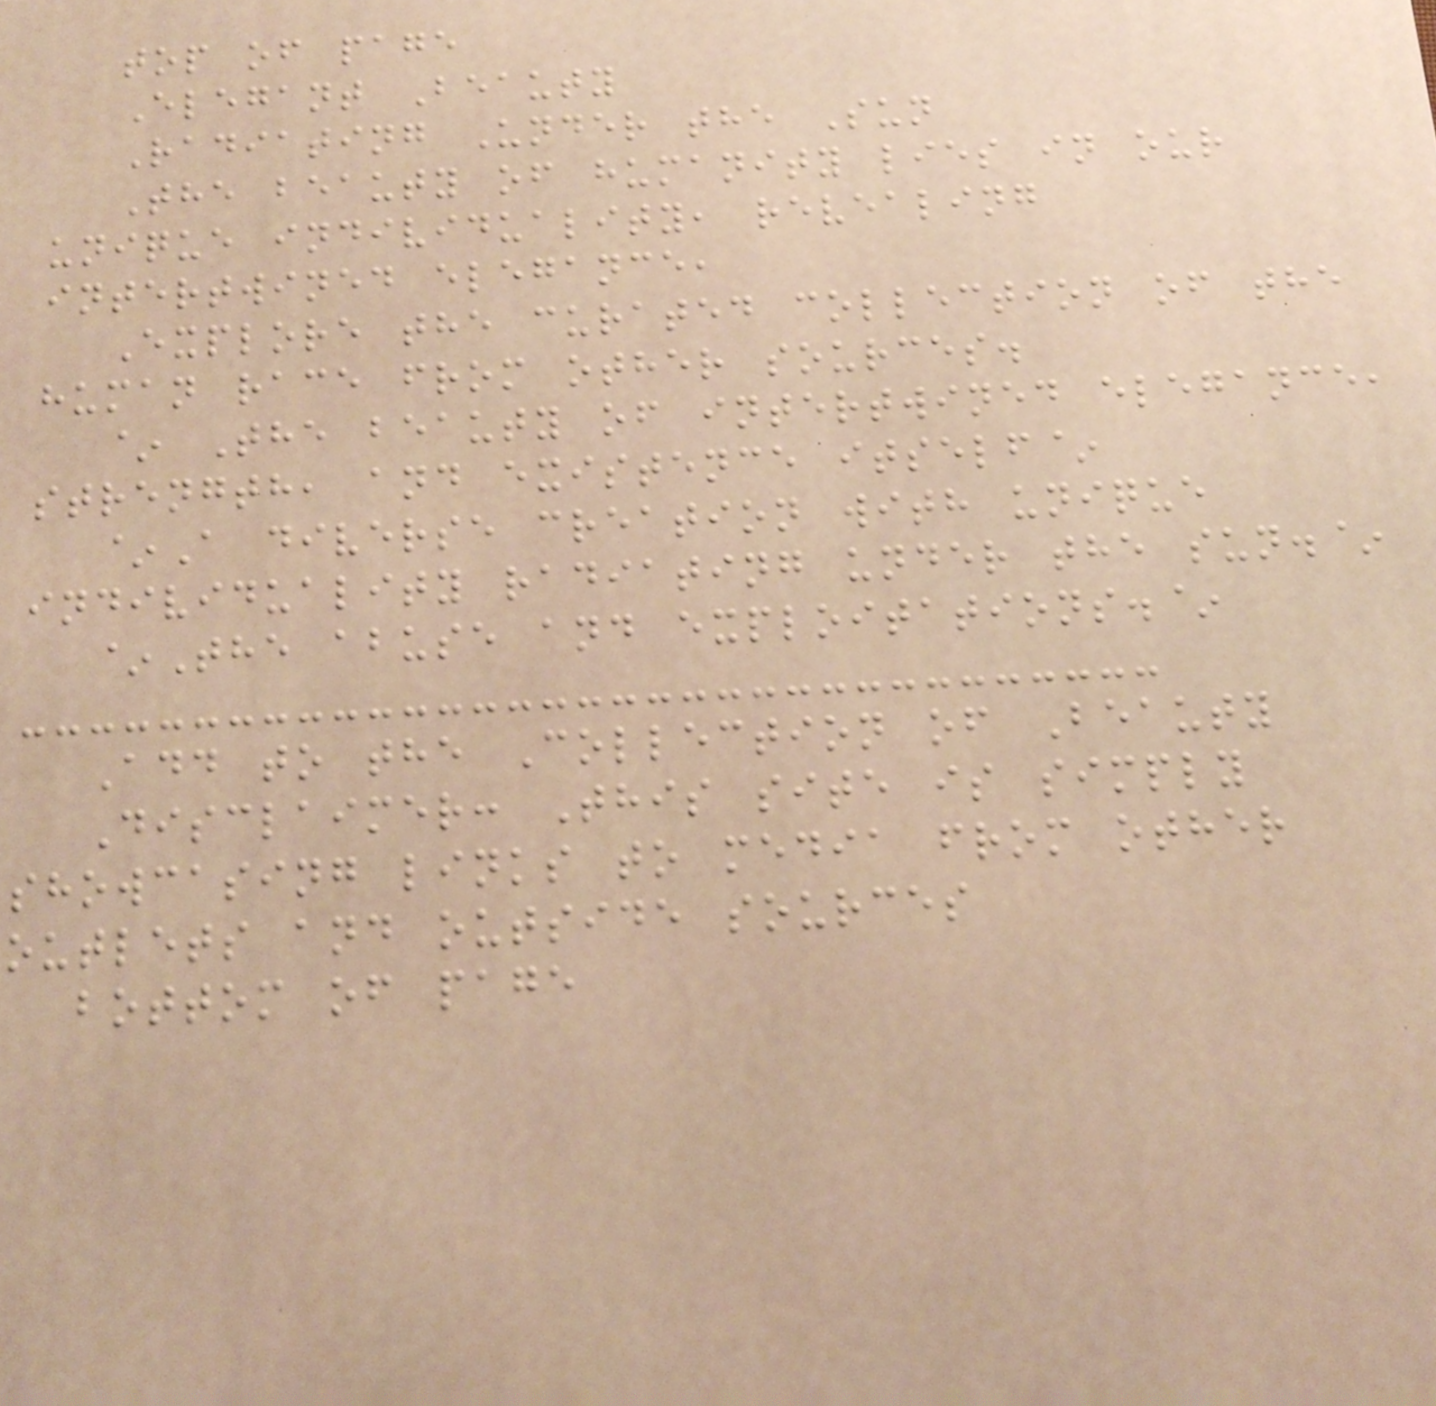top of page
Elegant Beauty
Radiating Under the Sun
The beauty of humanity lies in our
unique individuality, revealing
intertwined elegance,
Explore the curated collection of the
human race from other sources.
~ The beauty of intertwined elegance,
strength, and existence itself~
~A diverse creation with unique
individuality radiating under the sun.~
~The abuse and exploitations.~
Add to the Collection of Beauty
Disclaimer: This site is simply
showcasing links to media from other
outlets and outside sources
bottom of page
